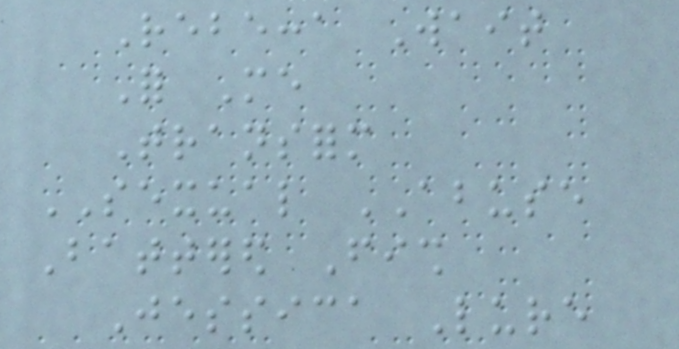Rebecca Wait
For Me
Transform
SEXUAL ABUSE
Battered Fish
Jessica Lure
